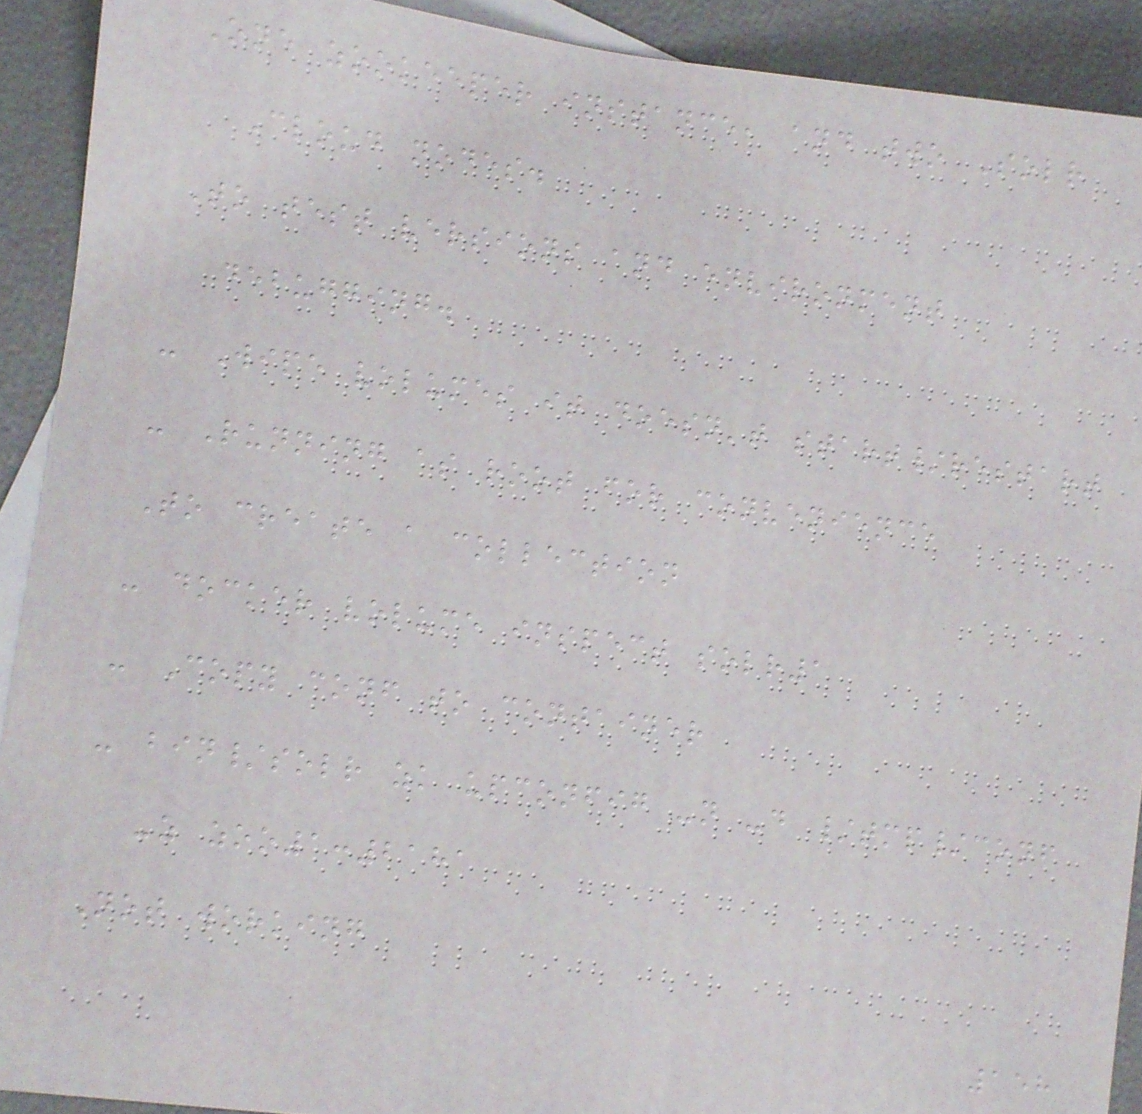One zookeeper instance, and two Solr
Cloud nodes.
To test versions and environment
debugging.
- Wipe volumes it doesn't start/restart
- Running as root for convenience
To create a collection
- docker volume inspect solr1
- Copy conf to container
- bin/solr zk upconfig -n -d /tmp/conf
-z zoo1:2181
Not working
158
